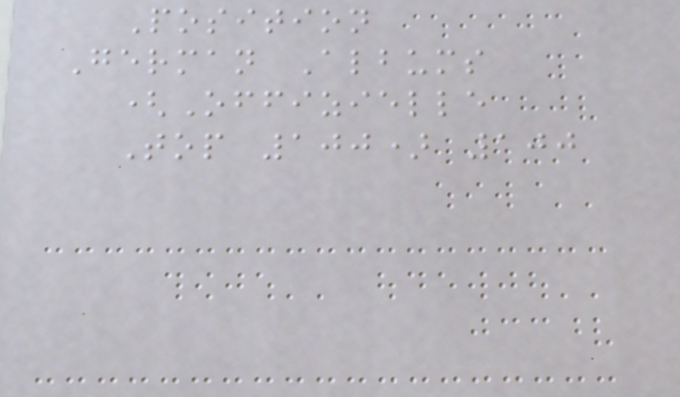Position
German Albums
(Offizielle
Top 100) 100
